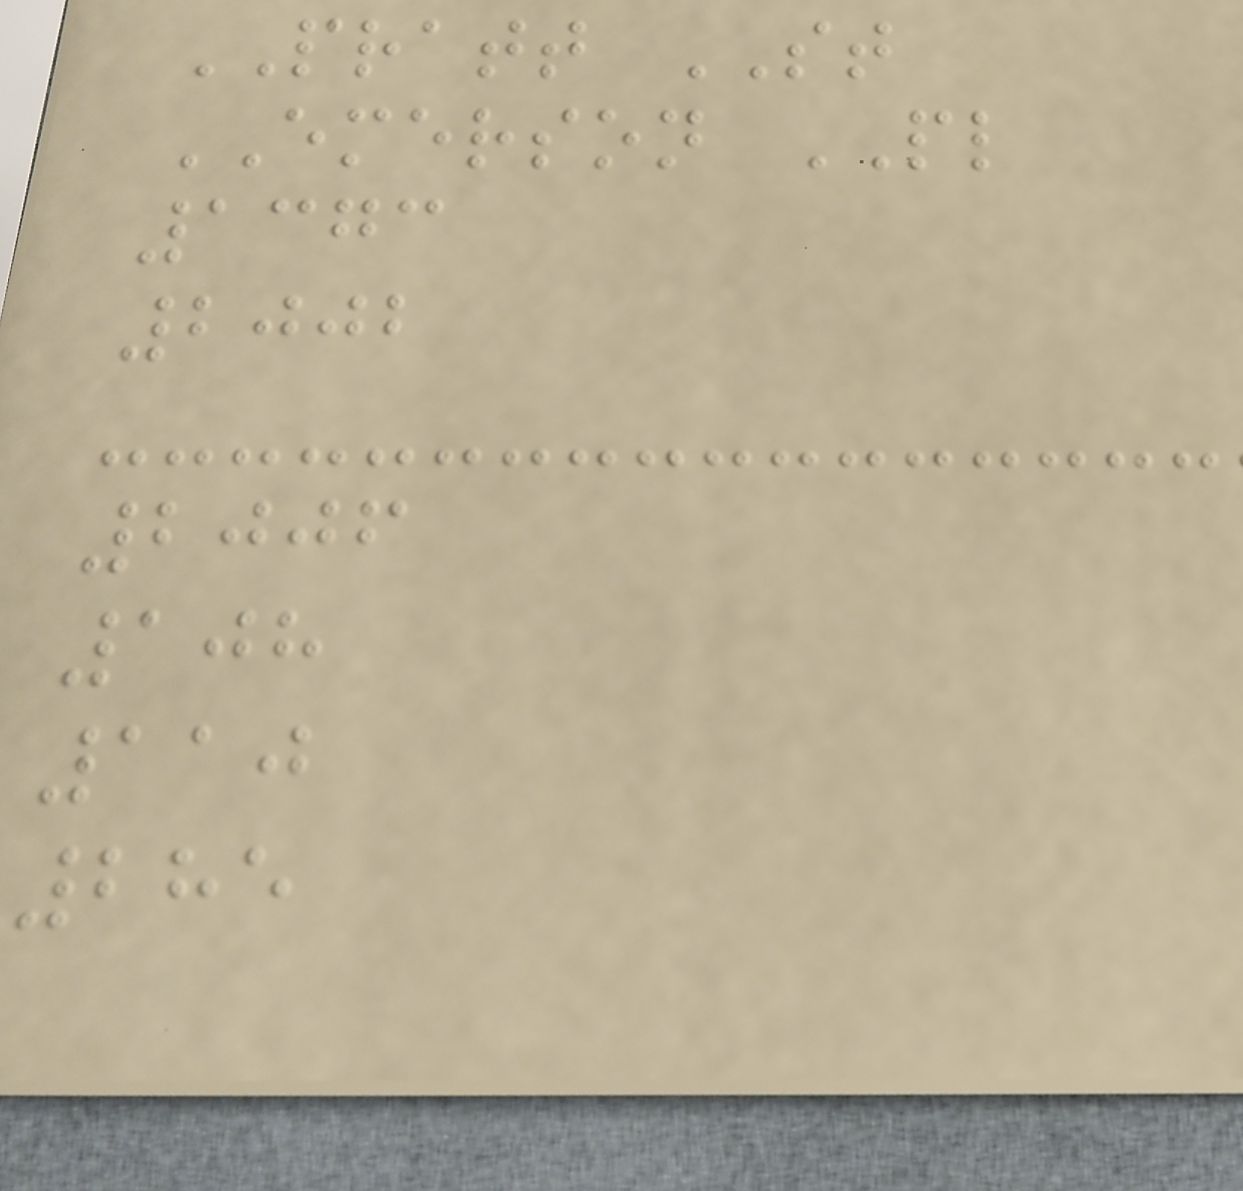PRATT ST
EMERSON PL
1373
2002
2006
108
110
285
